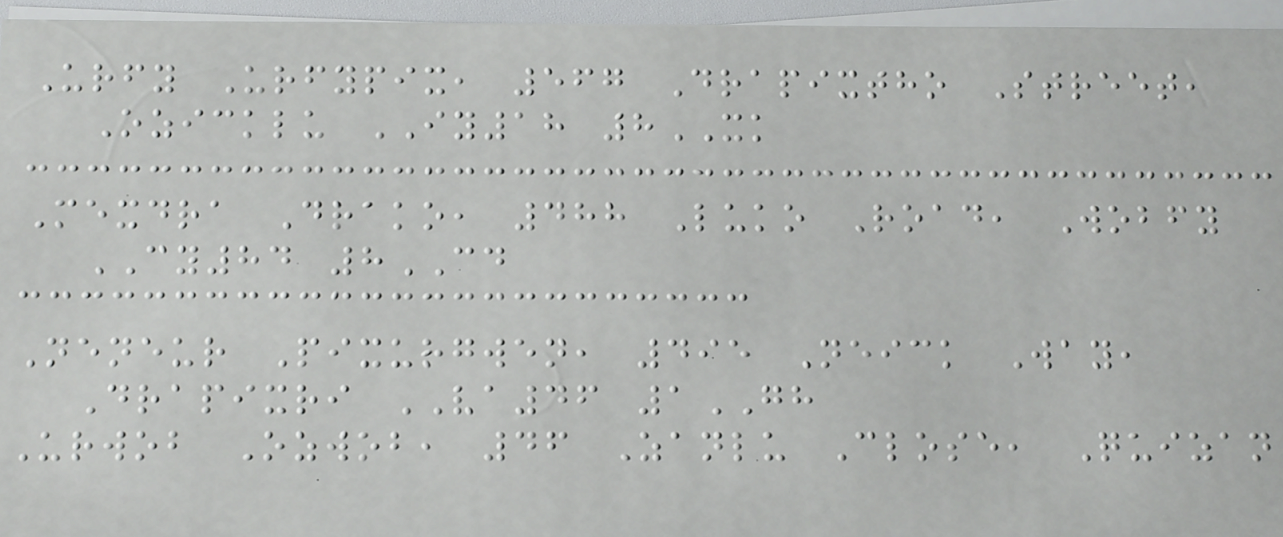Urfy Urfypix, 567 Drapixtho Street,
Ozicklu IY18 8XK
Mexdra Drako, 488 Luko Road, Wobfy
CY84 8CD
Neneur Pixurgwen, 495 Neick Way,
Drapixri VA46 1GH
Urwob Ozwob, 46 Zanlu Close, Quizan
